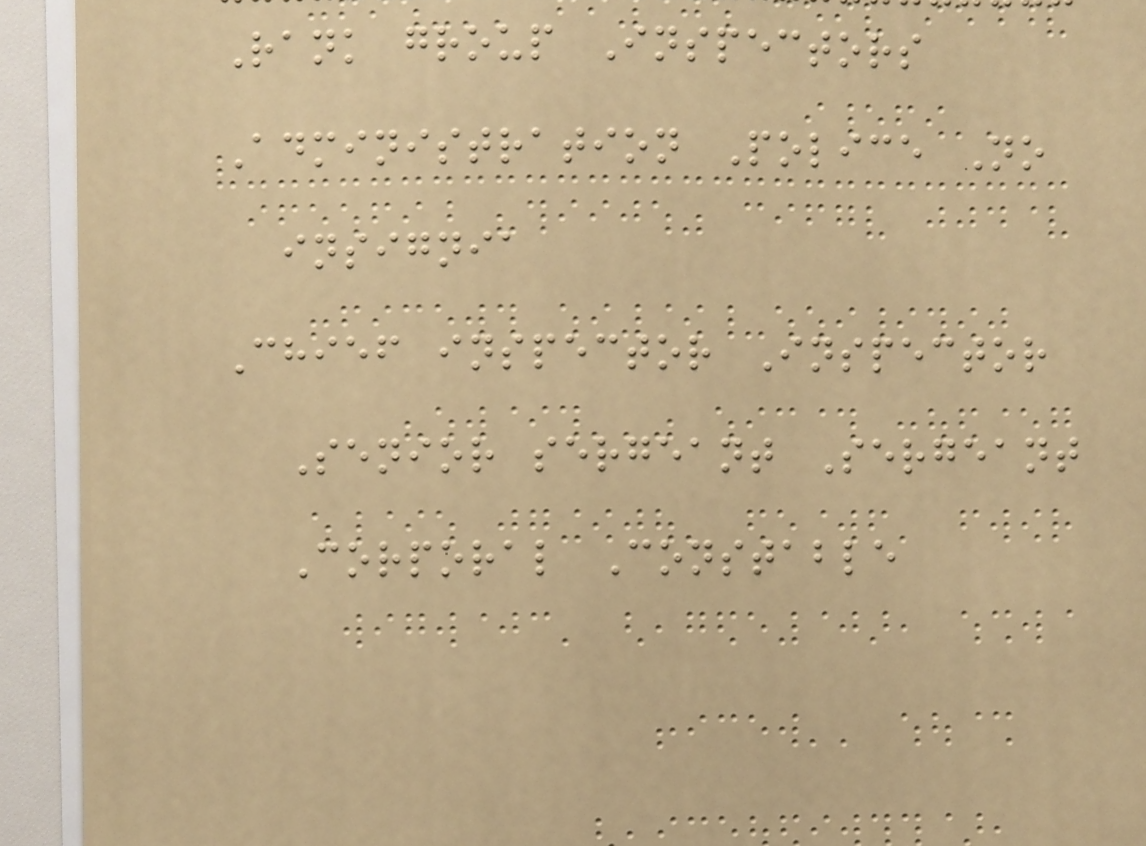Rank group Inspectors
Administration Police No
insignia
Chief inspector Inspector
Senior sergeant Sergeant
Corporal Constable
